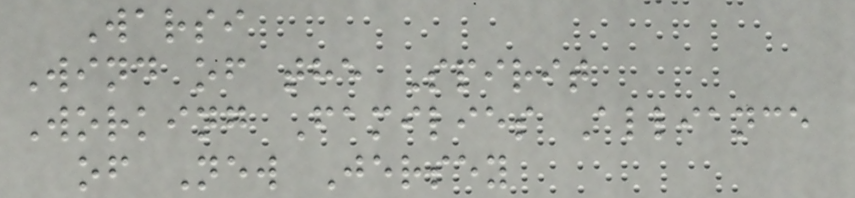Warsi
Wind of the Spirit
Working Families Alliance
of New Jersey
